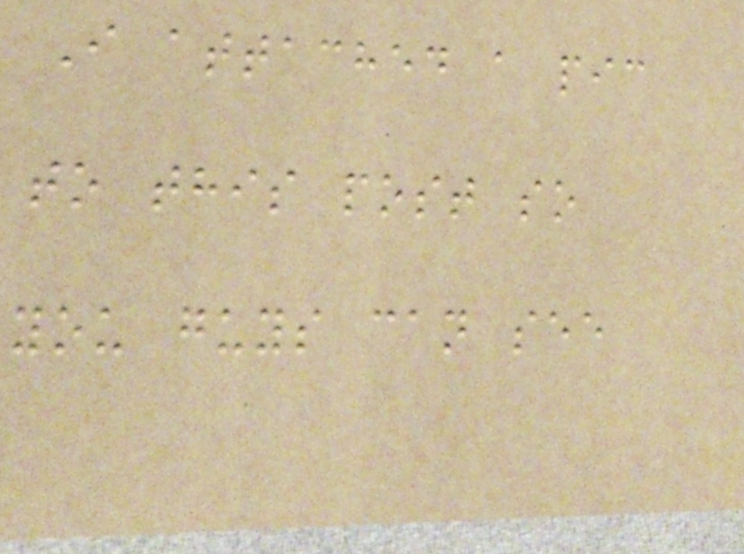I attached a pic
to this post so
you guys can see
